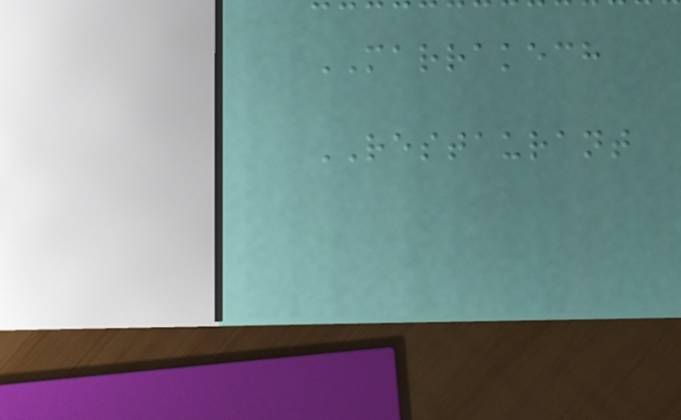MARRAKECH
RESTAURANT
